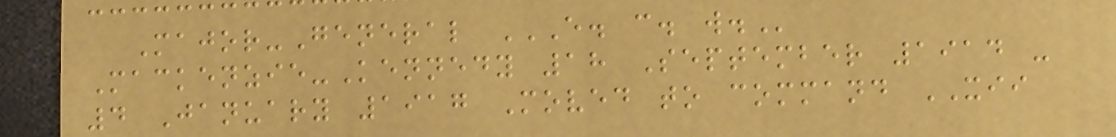Major-General E. C. W.
Mackenzie-Kennedy 18 September 1914 -
4 January 1917 Moved to command XII
